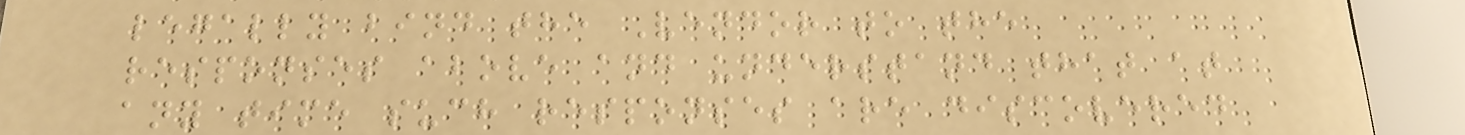legally bind the Vendor to the
responses above and understand that at
any time such responses are discovered
